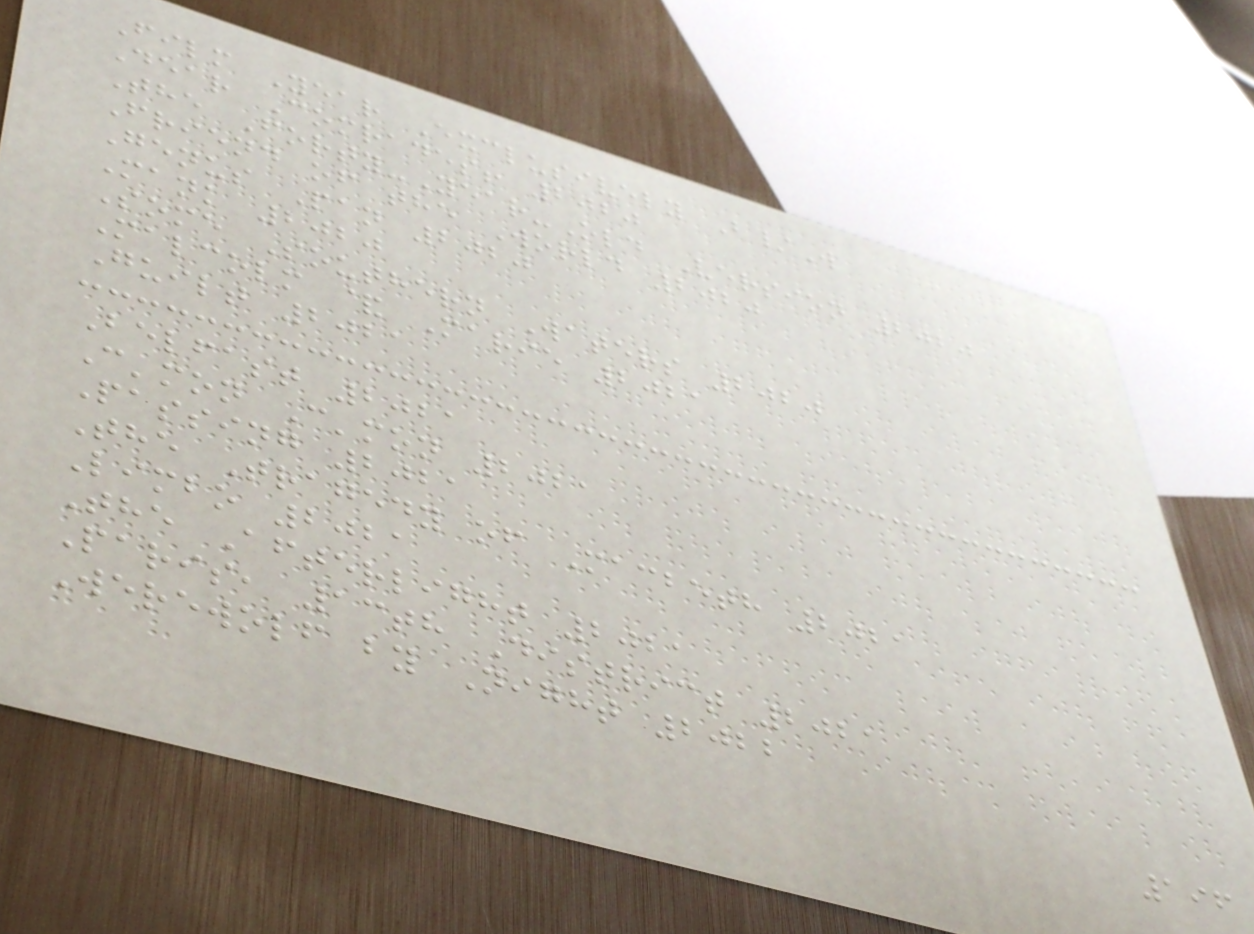Film Year Exclusively B/W
Dear Comrades! 2020
The Forty-Year-Old Version 2020
Friend of the World 2020
Genus Pan 2020
Mank 2020
Some Southern Waters 2020
Malcolm & Marie 2021
Guilt 2021
Belfast 2021
C'mon C'mon 2021
Passing 2021
The Tragedy of Macbeth 2021
Limbo 2021
The Afterlight 2021
Paris, 13th District 2021
Werewolf by Night 2022
196
